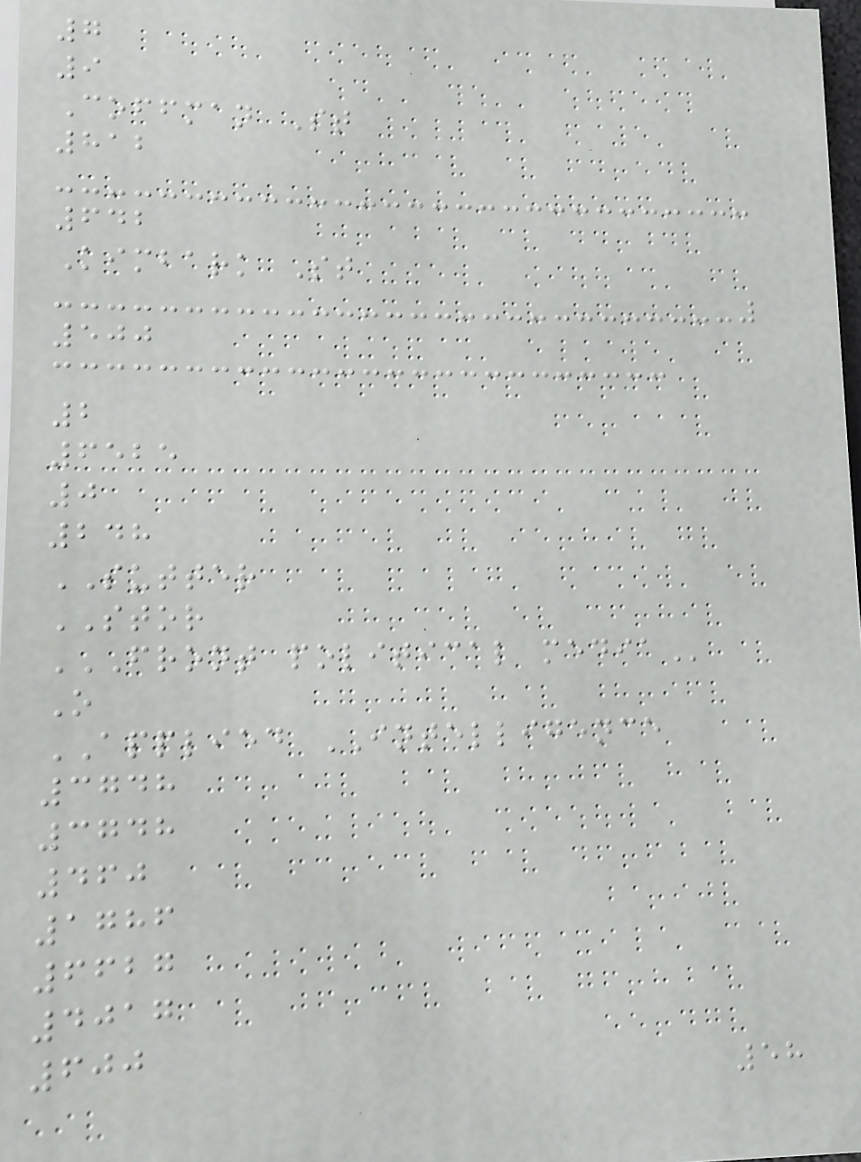7
9
Coffman St
812
642
Kimbark St
500
2
6525
0
248
SUTTER
STOR
FRONT POLITICAL MEDIA
O
APPLIED INTELLIGENCE
3748
3748
460
1786
6627
4017
600
58
